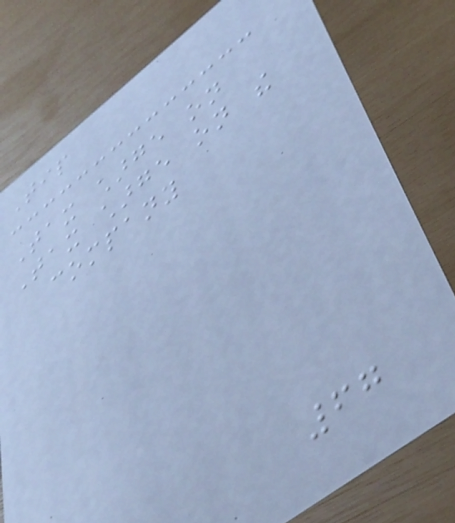Tip
Tax charge on
Tax charge on the
company
67
